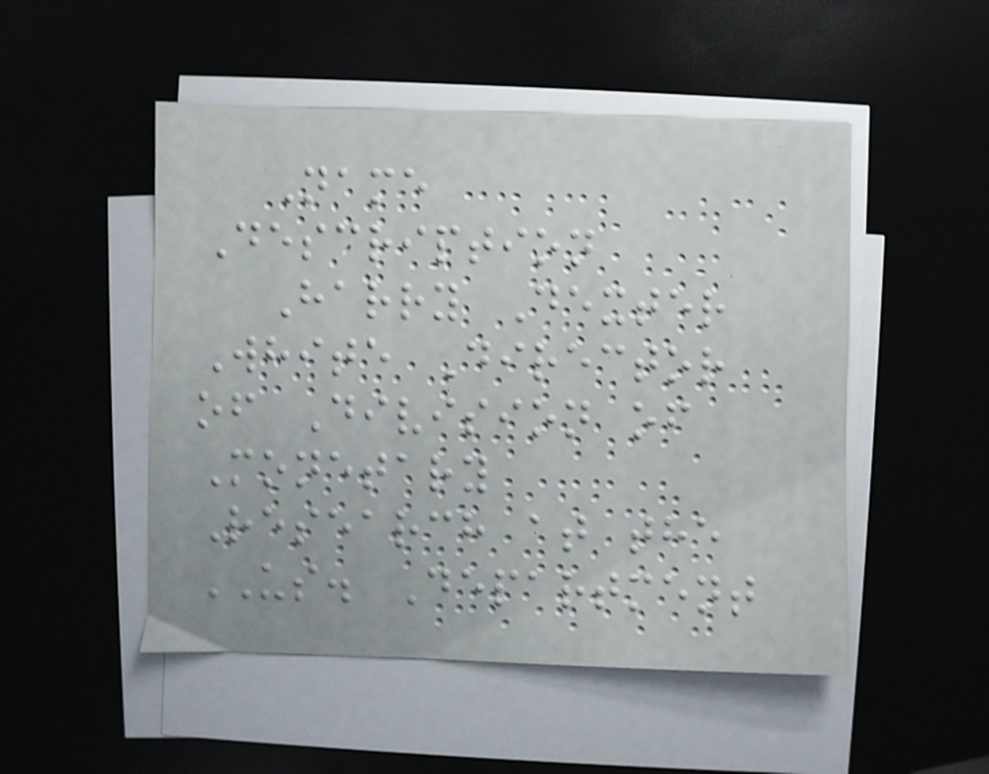Name
Description
Harry Dexter
White Director
of Division of
Monetary
Research at the
US. Department
